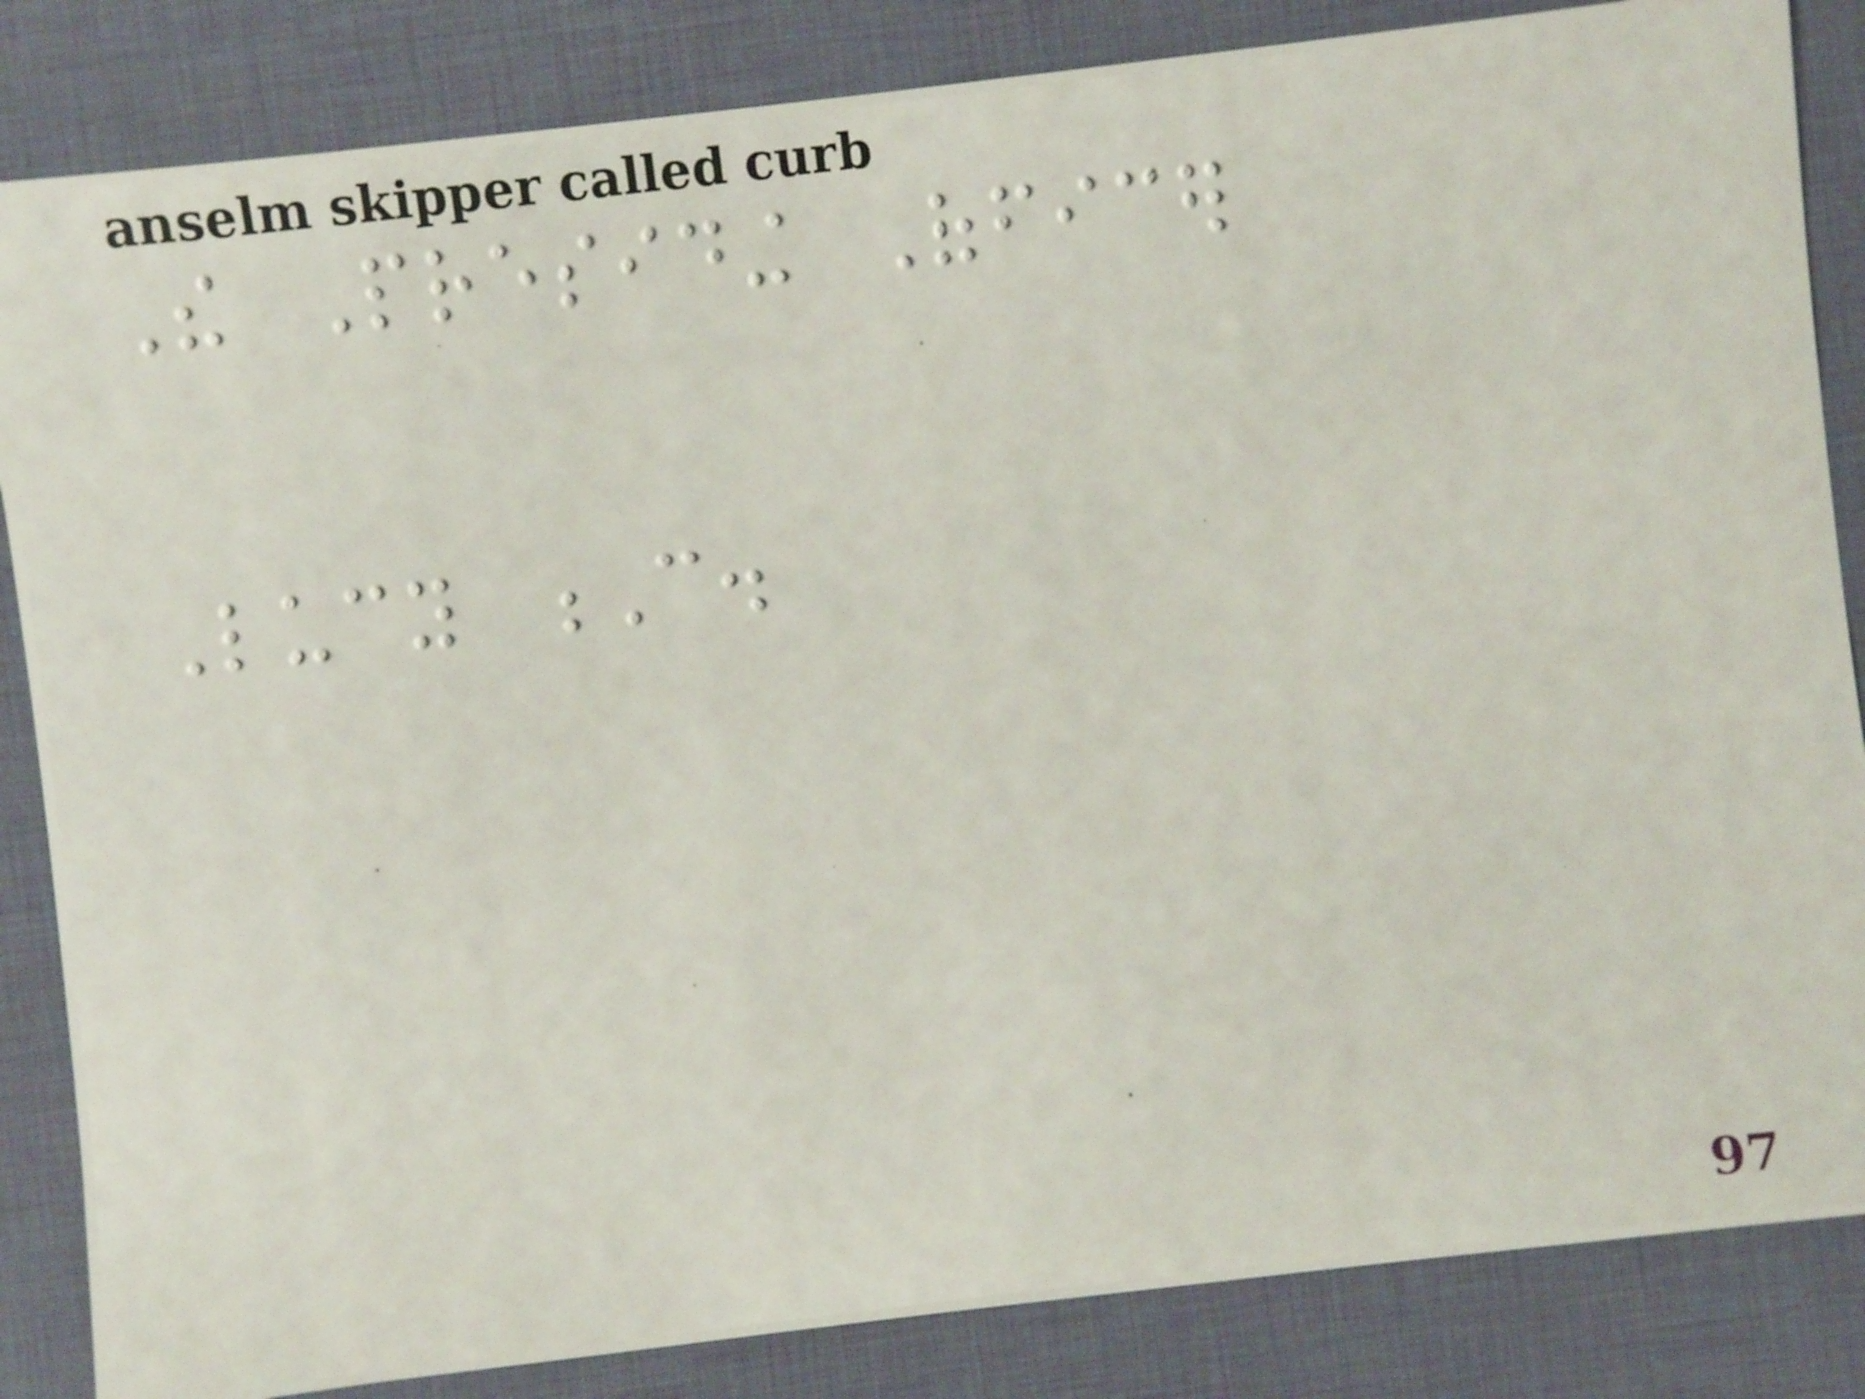The Presiding Officer
Lucy C.
